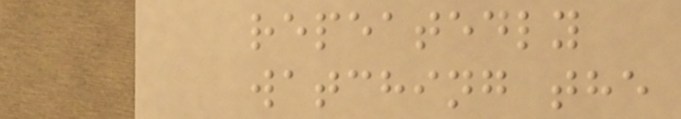repeatedly
watching the
